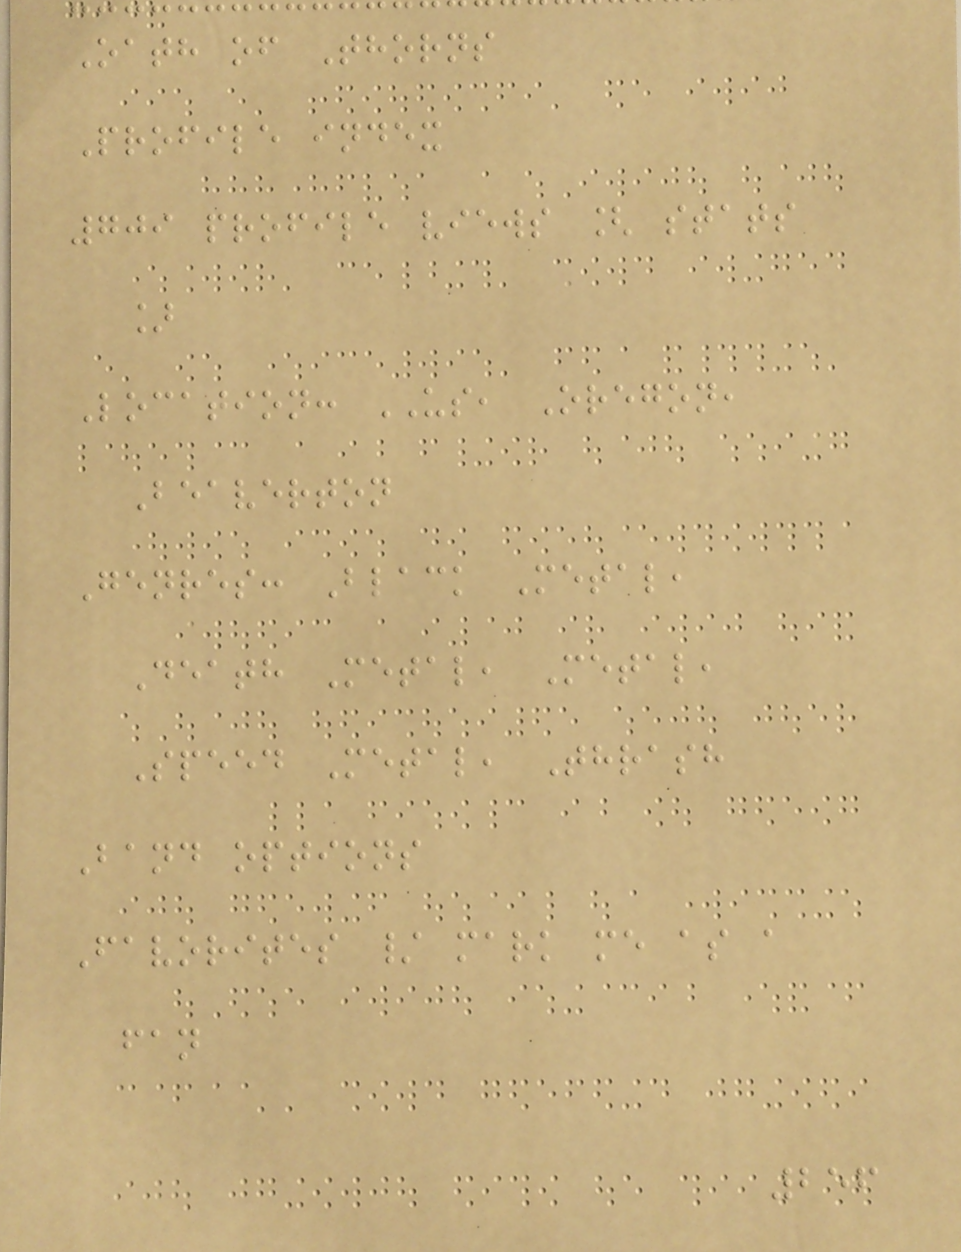Oath of Thorns
Profile index
709 profile views [ stats
]
Location: US, Oregon,
Beaverton
Genres: Black Metal,
Death Metal, Metal,
Speed Metal, Thrash
Band options
Favorites / mark me as a
fan
256
